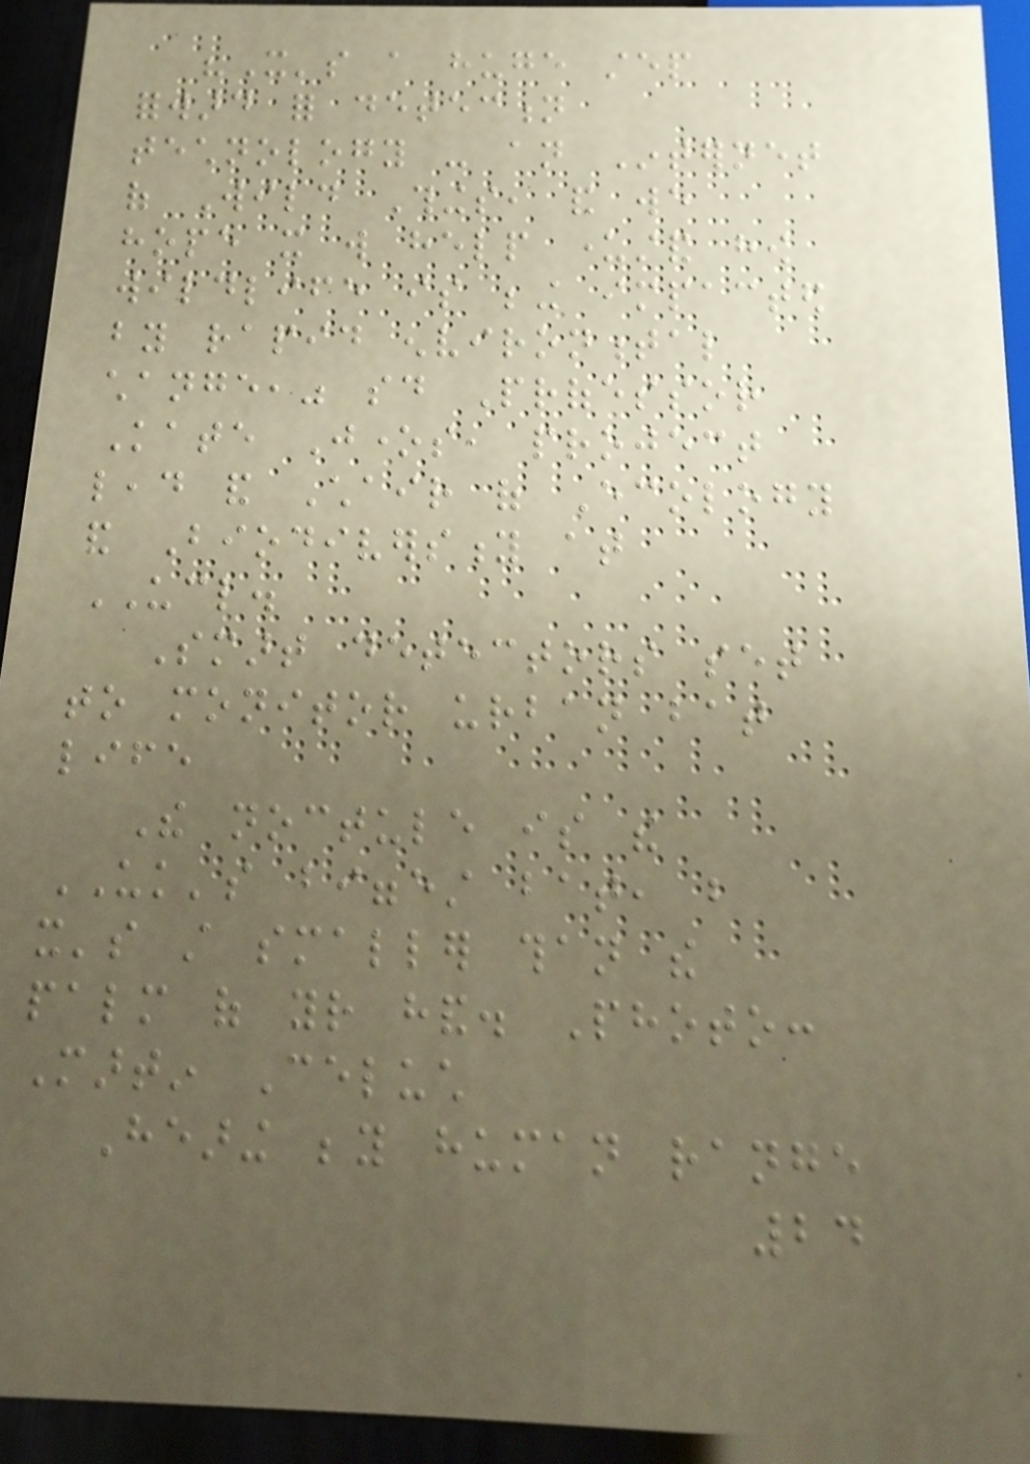"It's a huge step
forward for detection
technology - an Internet
of Wild Things, and we
hope it will help understand how
wildlife is being impacted
by rapid environmental
change," said Professor
Kate Jones, project
lead and Chair of Ecology
and Biodiversity at
UCL.
Smart detectors set
to monitor urban bat
life
The noctule is the
UK's biggest bat, but
it's still smaller than the
palm of your hand. Photo:
Martin Celuch
Hearing beyond human range
24
